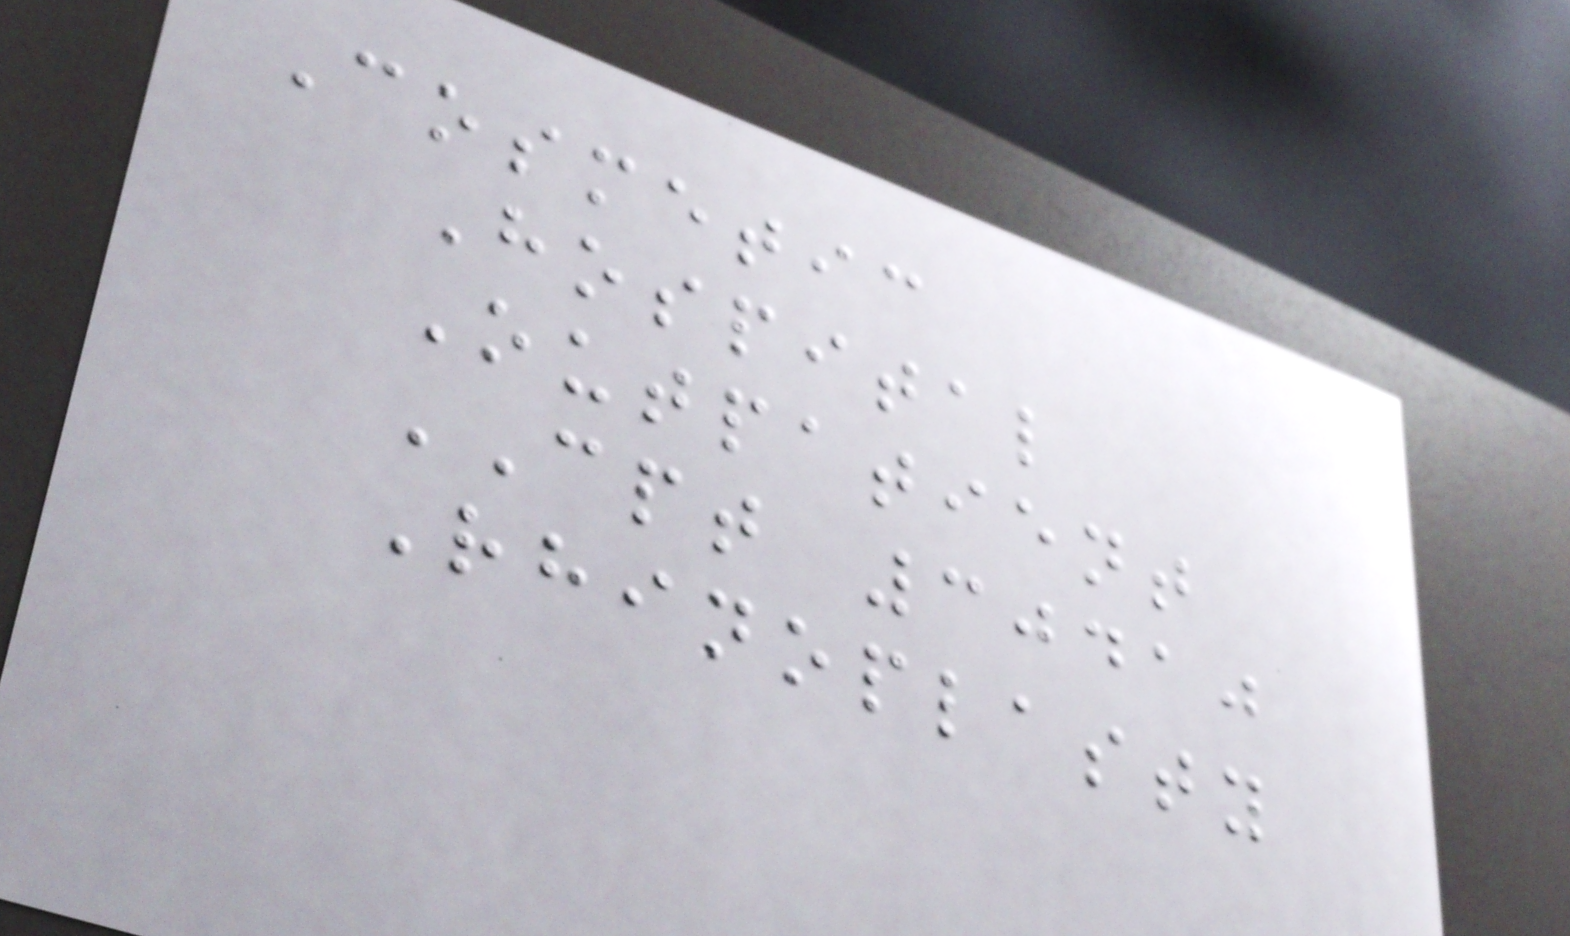Cosmetic
Hospital
Outpatient
CPT 30410
Rhinoplasty
